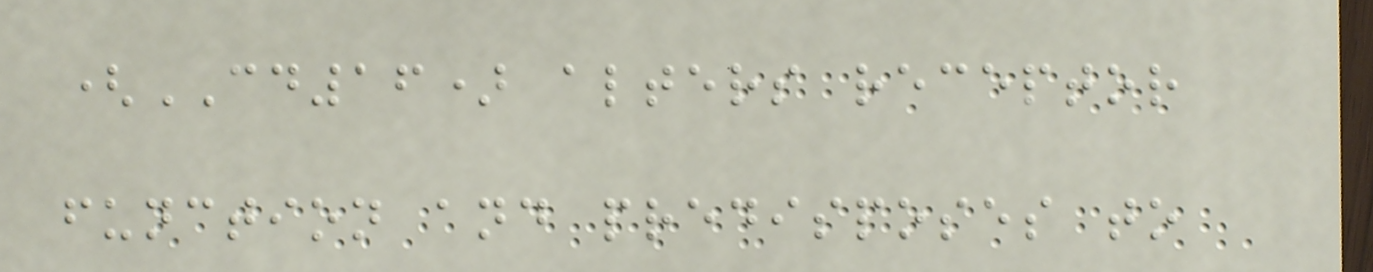(CD16) alters receptor
function and predisposes to
